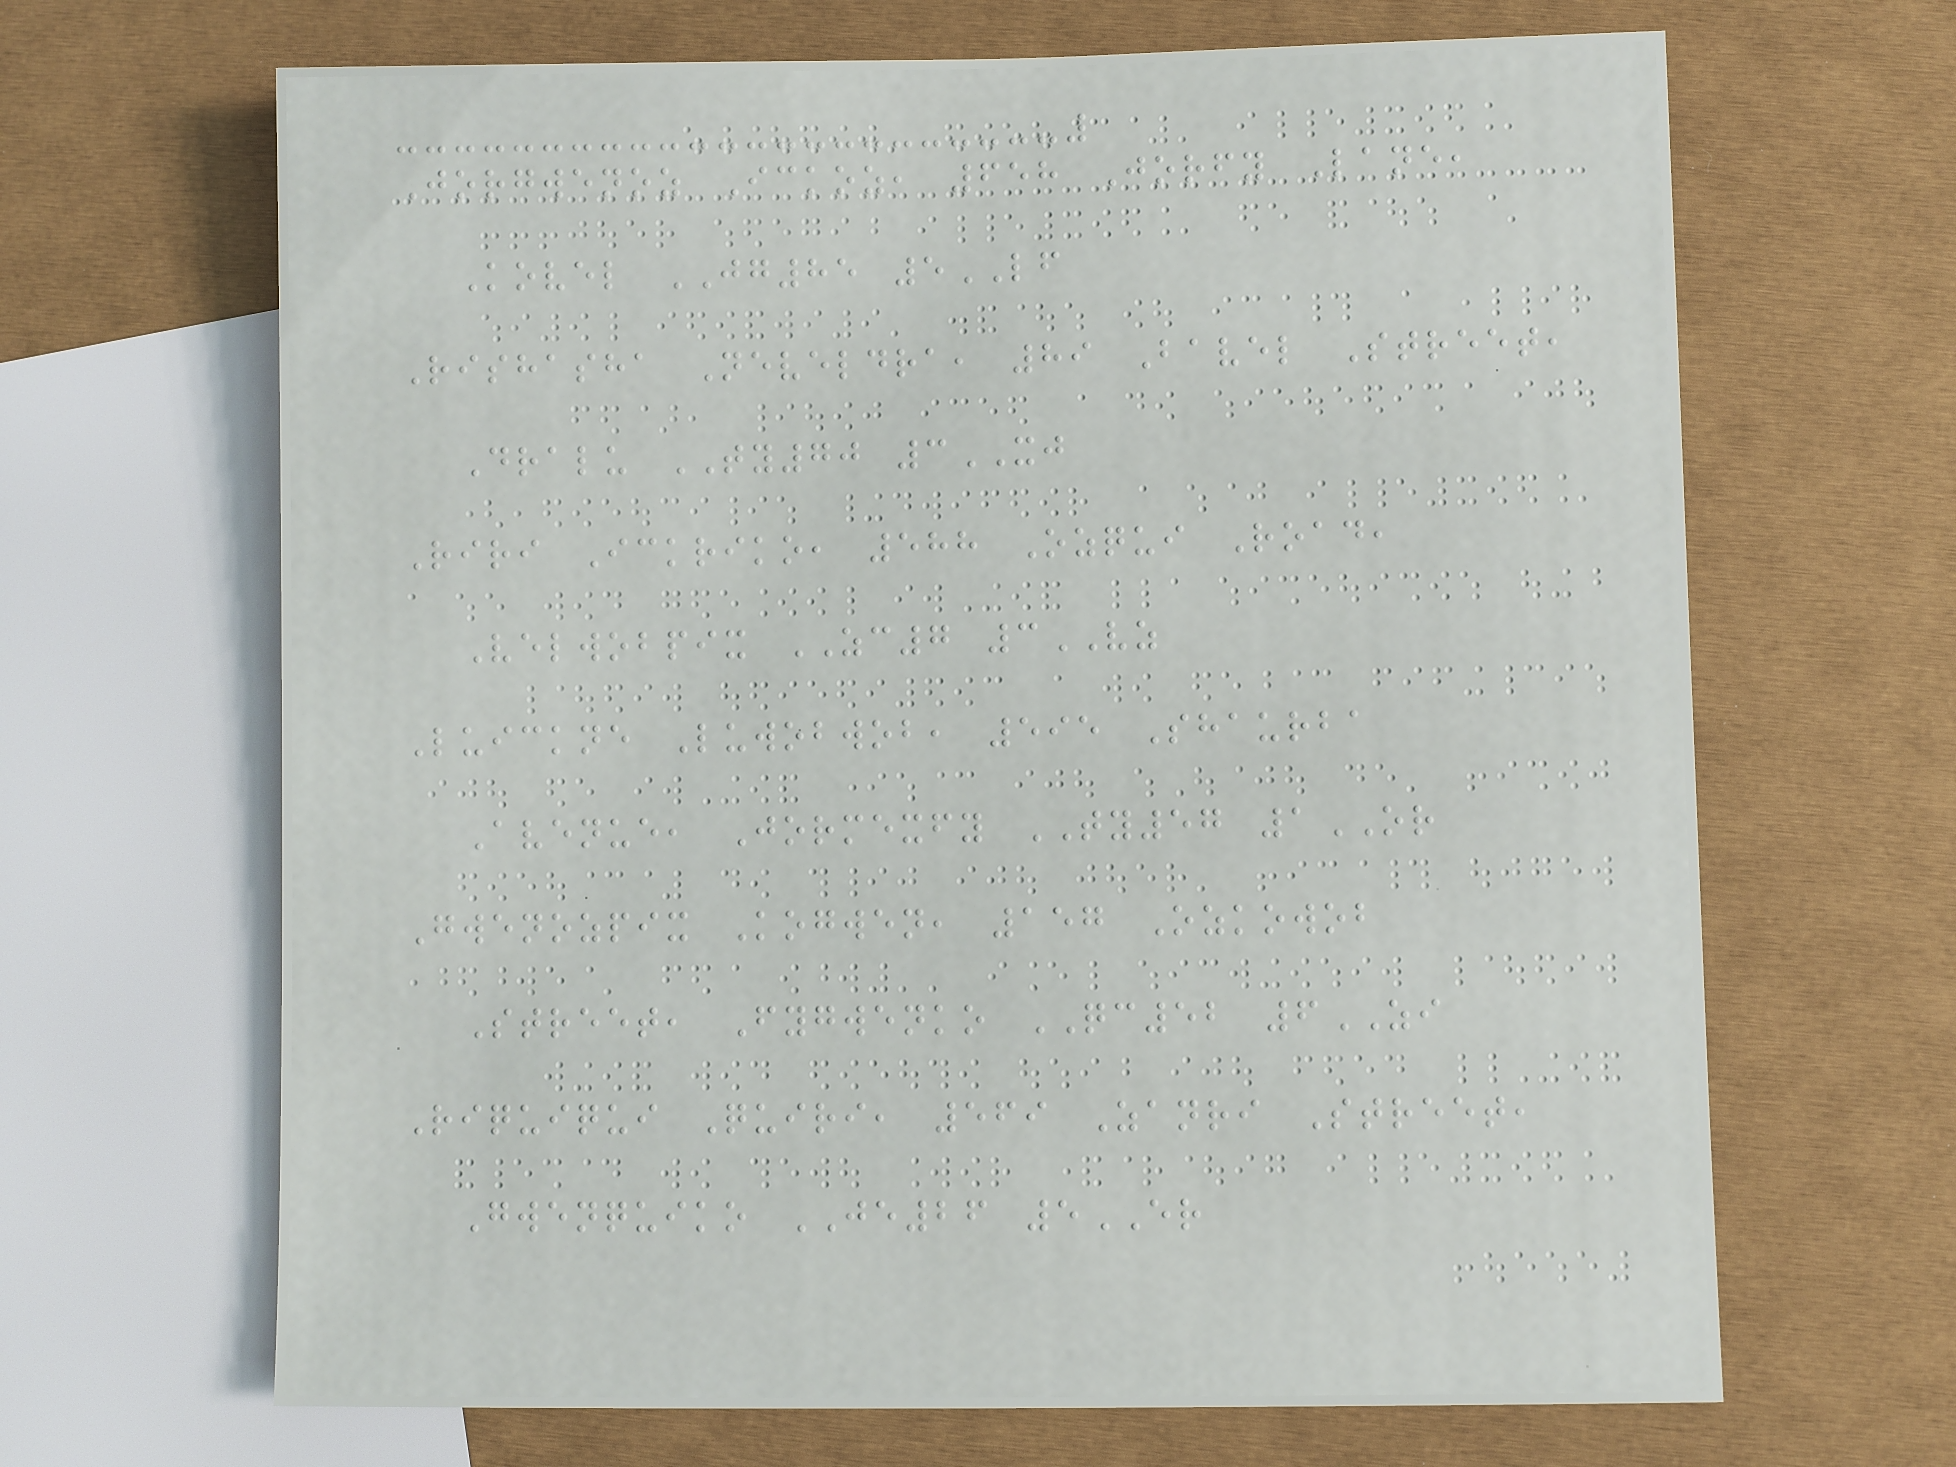Jorgwenoz Ickoz, 658 Jorfy Lane,
Kovel JG85 5LF
Rishasha Neveldra, 89 Bavel Street,
Dralu TY70 3XJ
Riri Ickriko, 588 Ozqui Road,
Velwobpix ZC7 3VZ
Luickne Luwobwob, 595 Shaurba
Avenue, Jormexfy TY57 1OR
Gwenozpix Kogwen, 157 Ozkowob
Street, Fygwenko QC52 6ZI
Riquiqui Quiri, 569 Zanri Street,
Gwenquiko JE26 5ER
